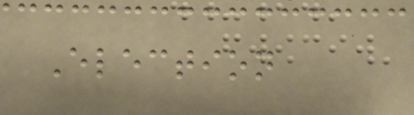Election
